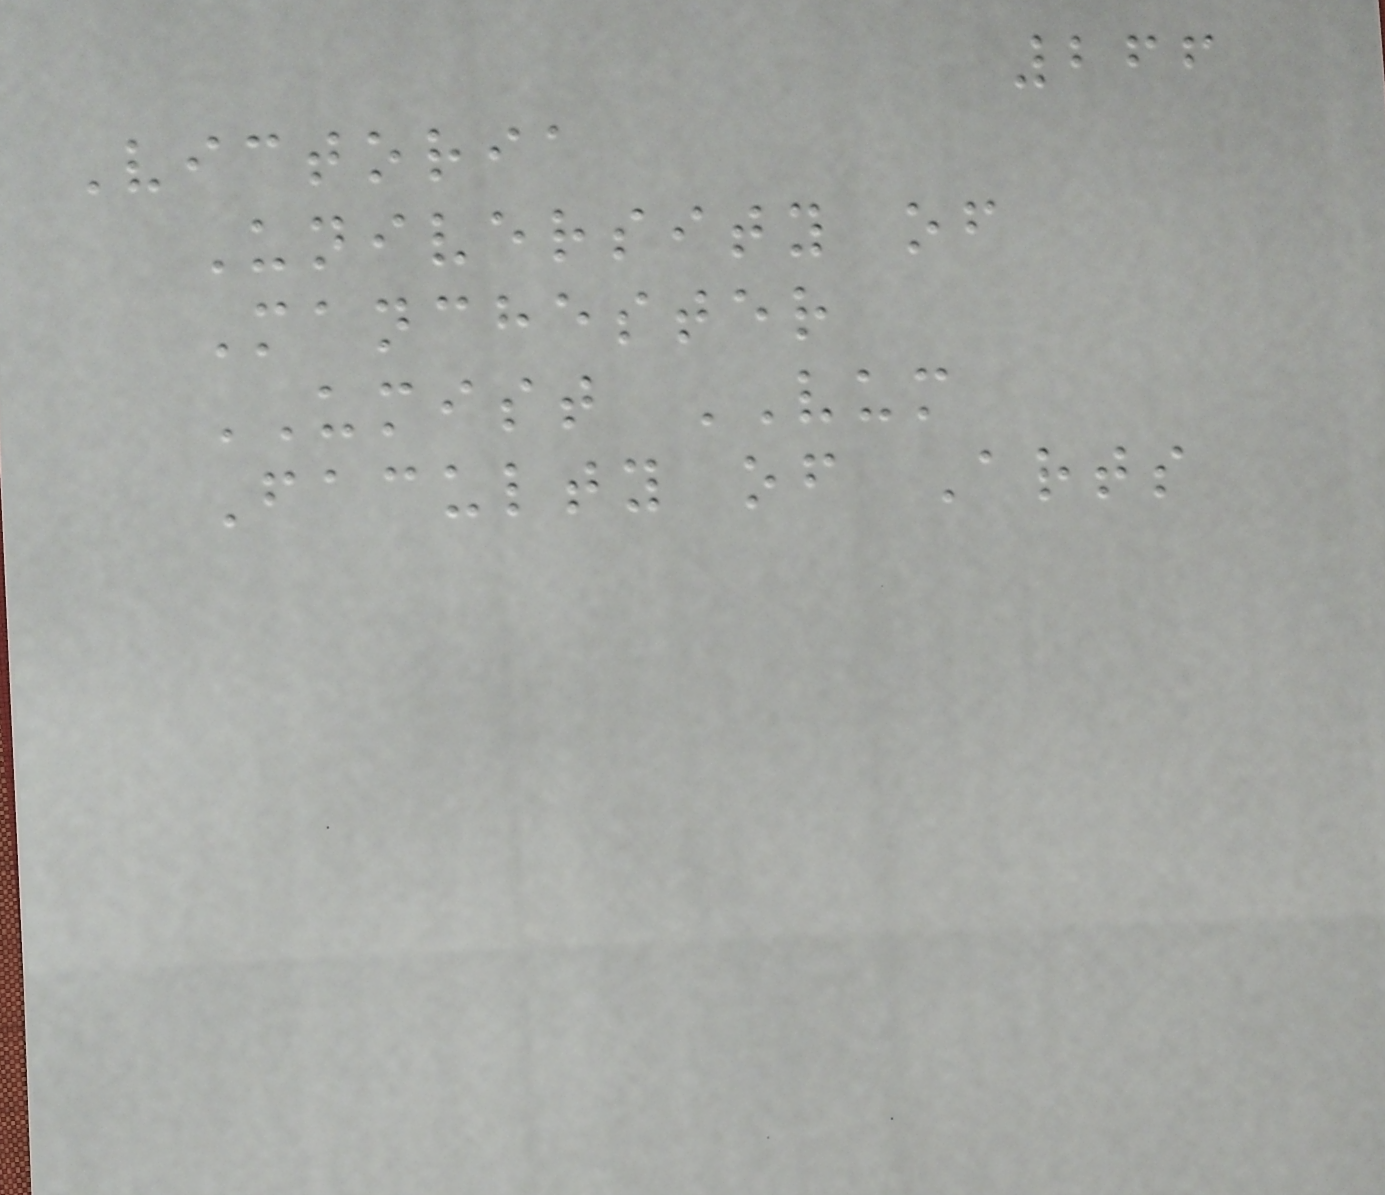266
Victoria
University of
Manchester
UMIST VUM
Faculty of Arts
